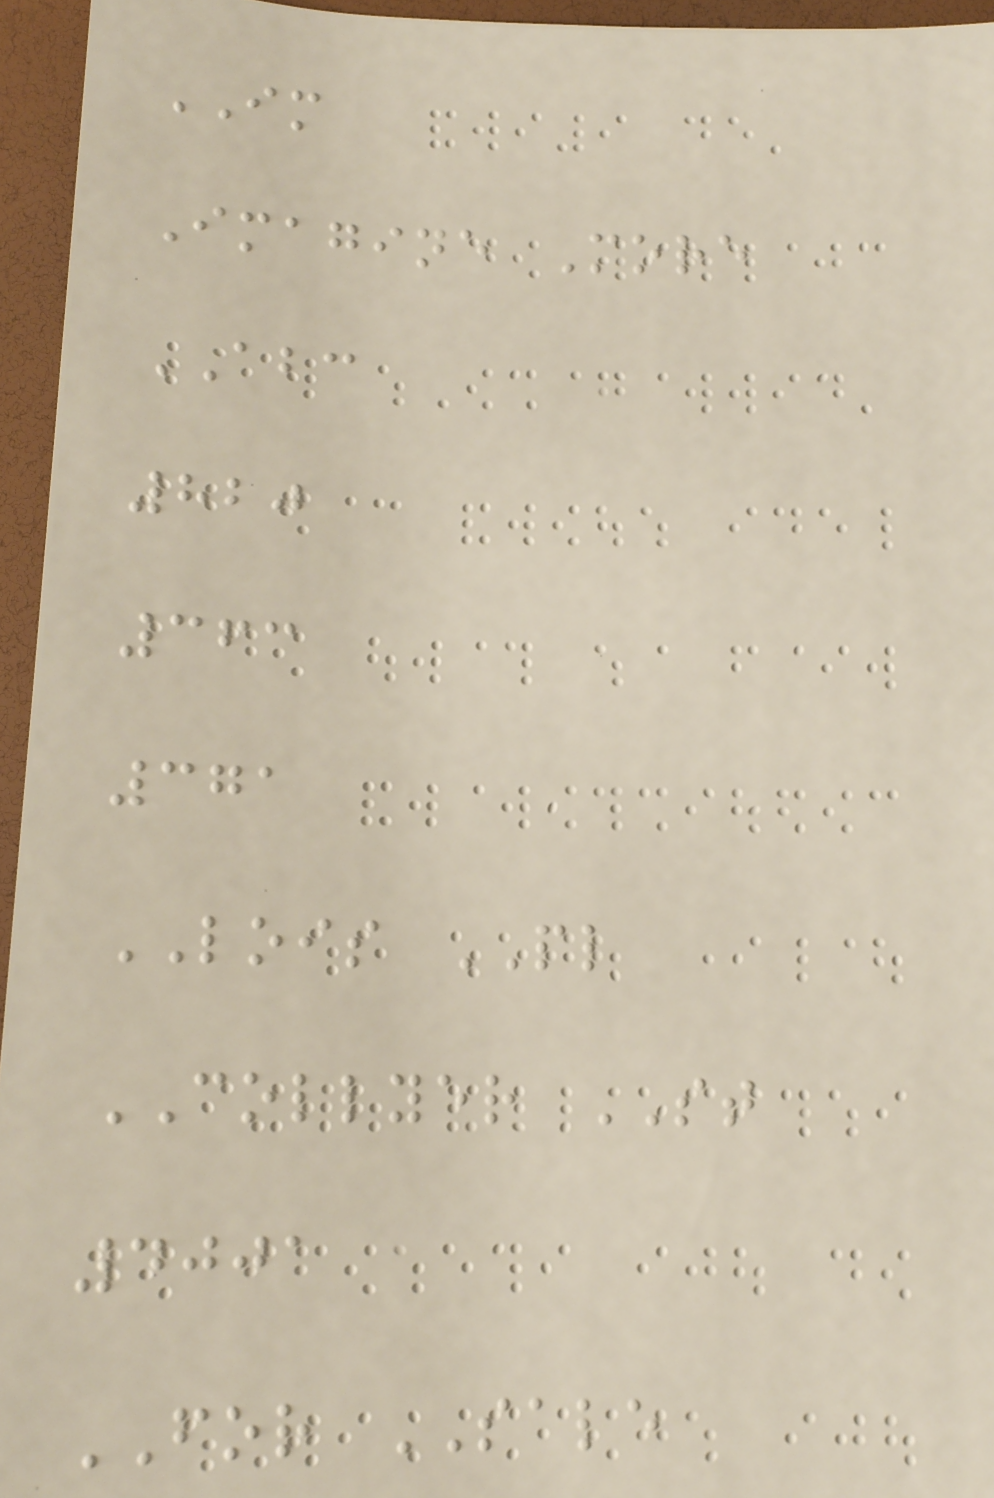IM
Imagine More
ABC
820
363
371
LOIS PL
COLLYER ST
4001
FOR SALE
